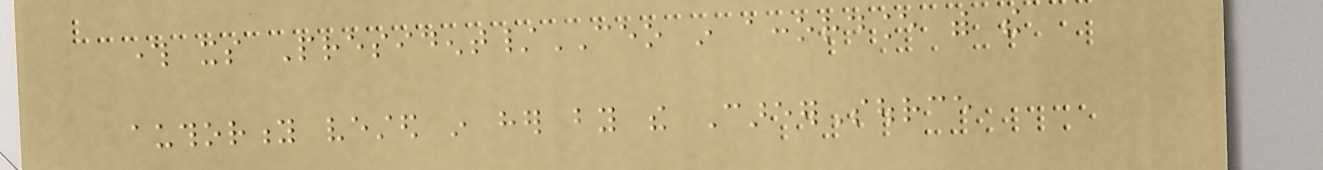through its President/CEO in accordance with the
authority vested in her by the CareerSource
